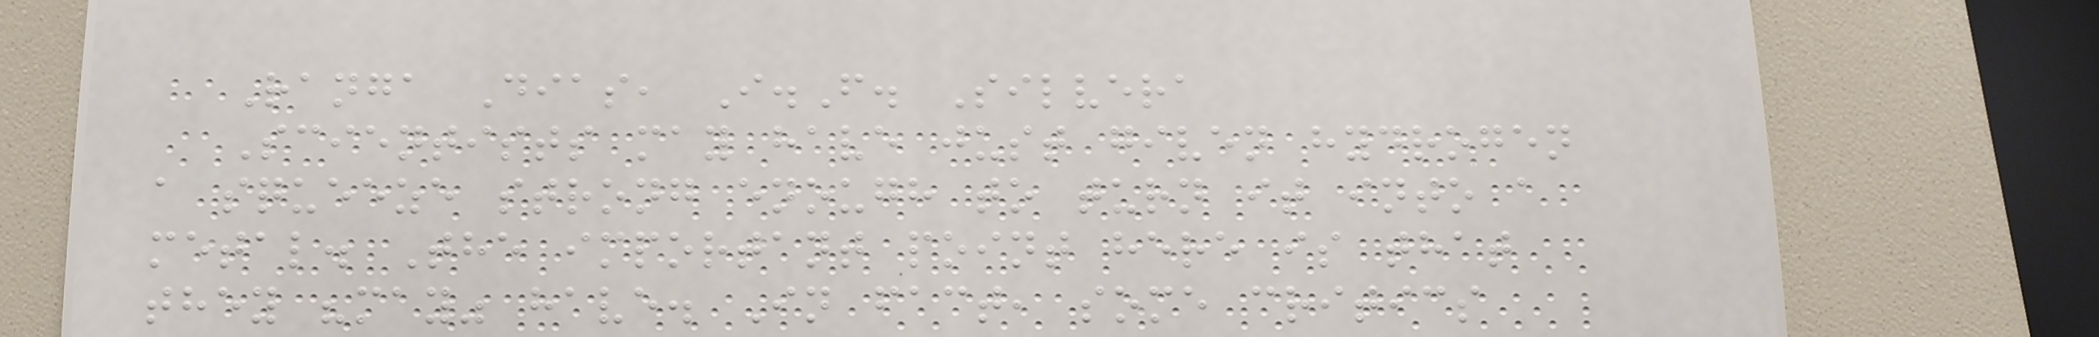Ranga Dias, I.F. Silvera
Scientists may have just given hydrogen
a squeeze strong enough to turn it into a
metal. The important point here is that
they "may" have. In fact, some critics
